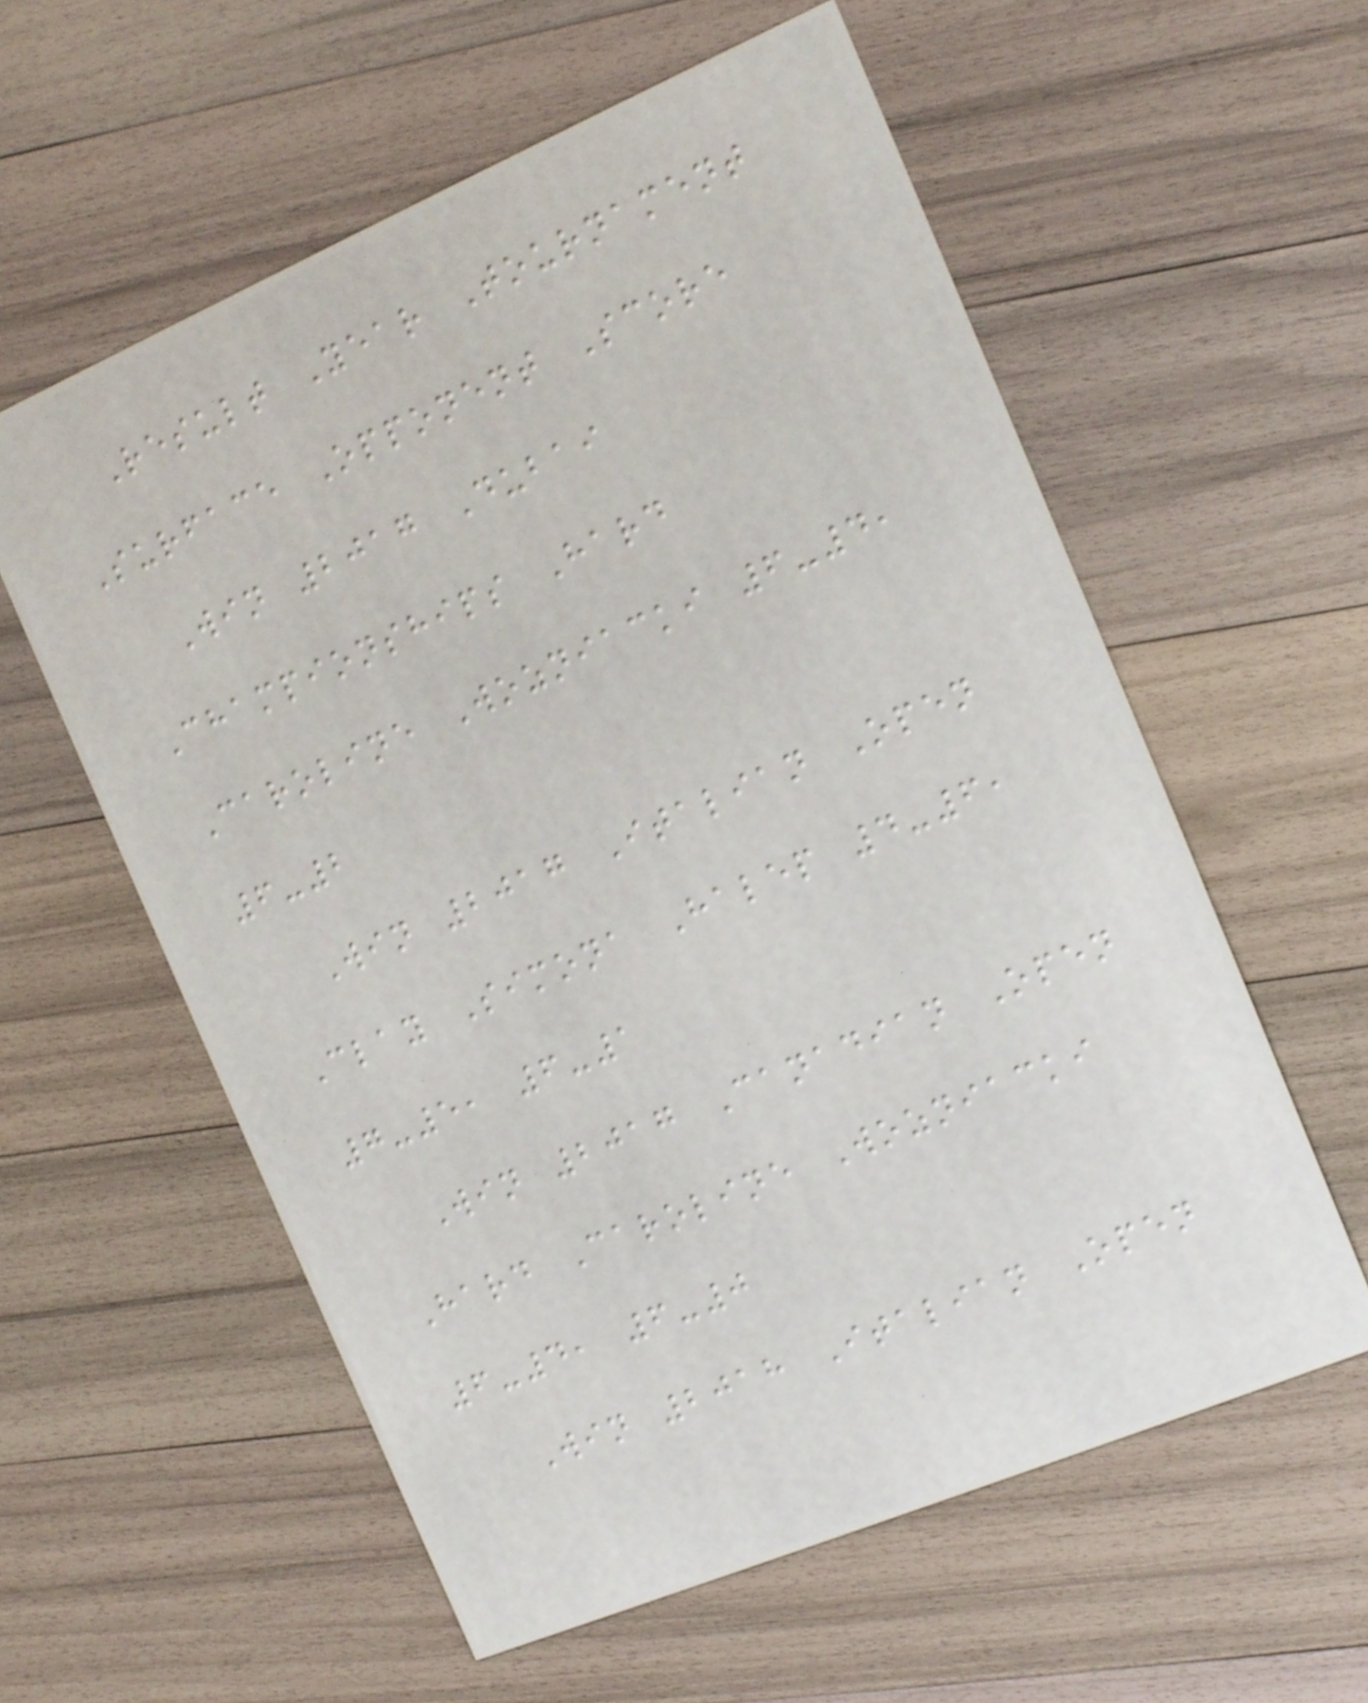Result Year Tournament
Surface Opponent Score
Win 2017 Dubai
Championships Hard
Caroline Wozniacki 6-4,
6-2
Win 2017 Italian Open
Clay Simona Halep 4-6,
7-5, 6-1
Win 2017 Canadian Open
Hard Caroline Wozniacki
6-4, 6-0
Win 2018 Italian Open
